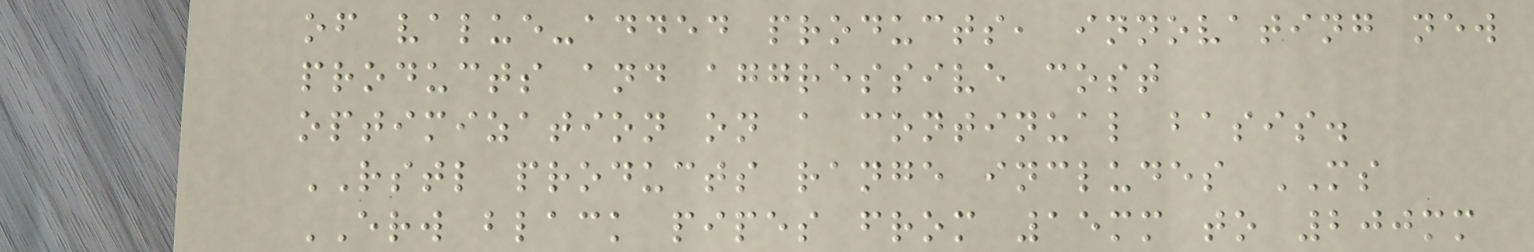of value-added products, innovating new
products and aggressive cost
optimization on a continual basis.
RSTL products range includes MS
ERW black pipes from 15mm to 200mm
